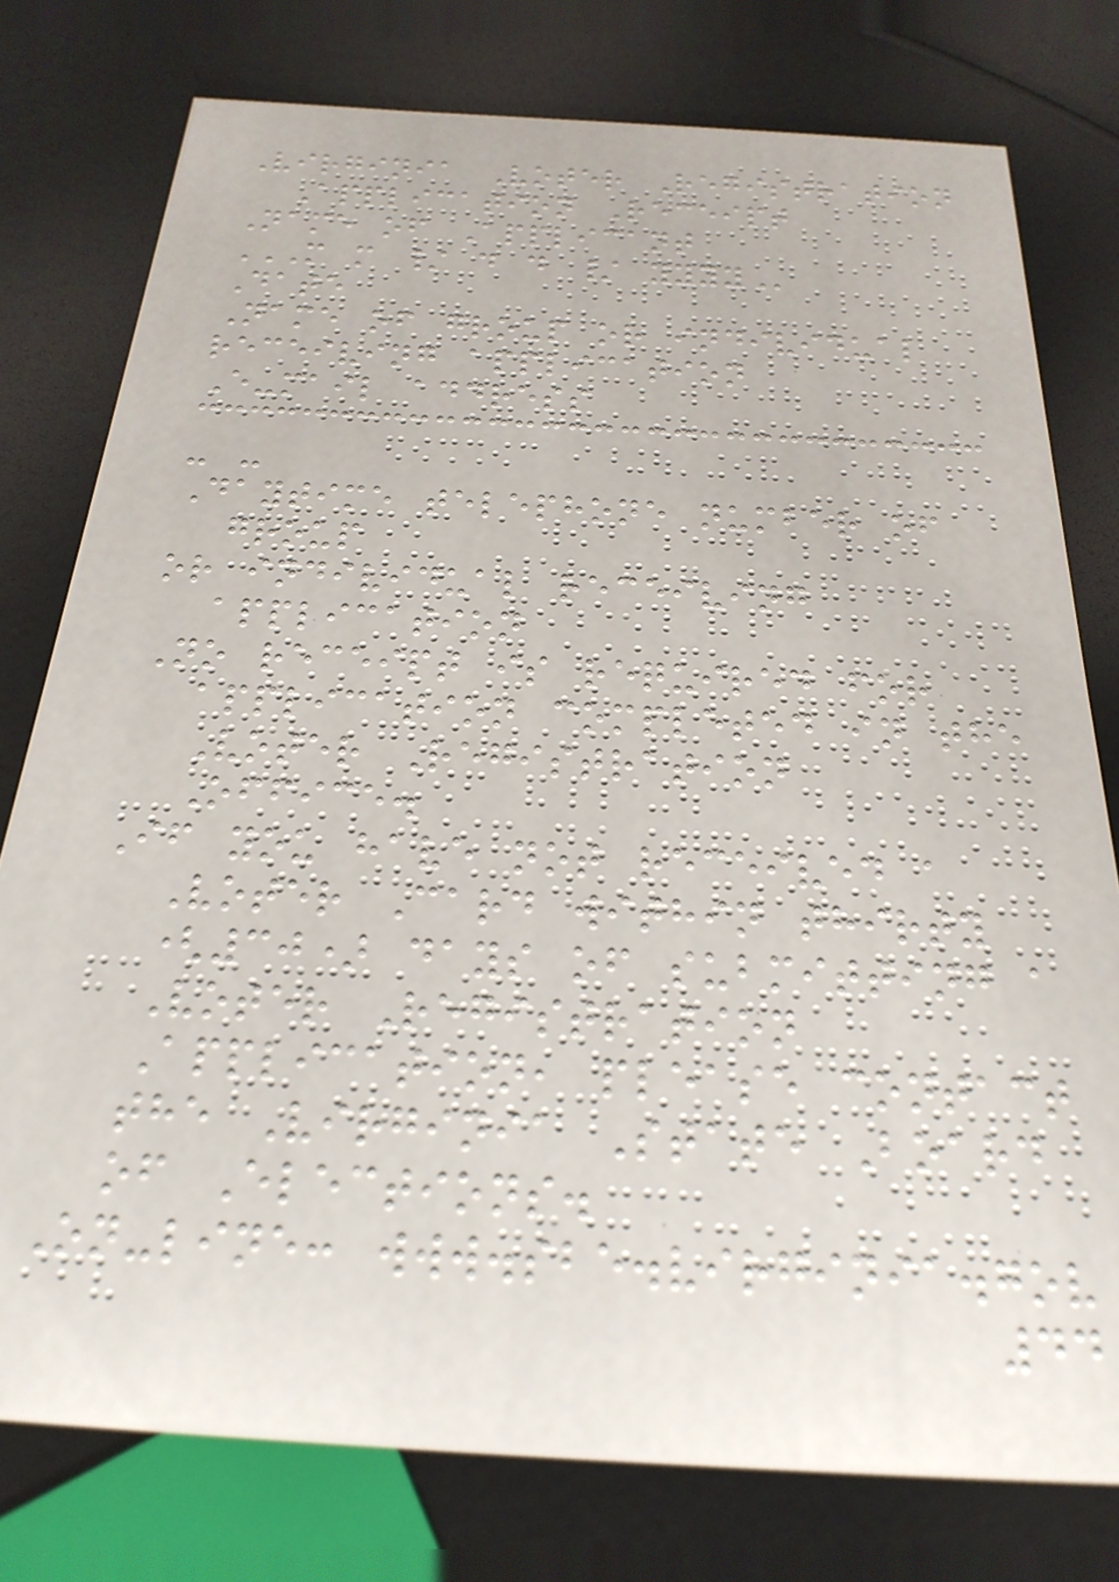Virginia Voter Registration
Application Receipt
Name of Applicant
M M / D D / YYYY
Date
Name of group or individual
receiving application
E-mail address
- -
Daytime telephone number of
group
or individual receiving
application
No receipt is required for
application completed in the
Voter Registration
Office.
If you have not received a
Voter Card within thirty
(30) days of submitting a
Voter Registration
Application, please contact
the Virginia State Board
of Elections.
On-line: www.sbe.virginia.gov
44
